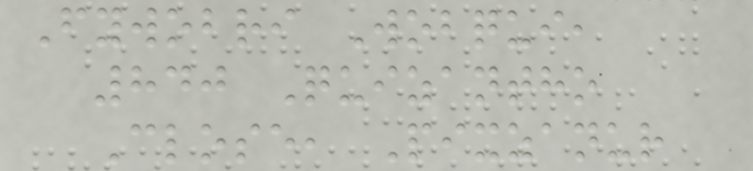Fywobri Wobqui,
840 Quizantho
Close, Pixzanur
